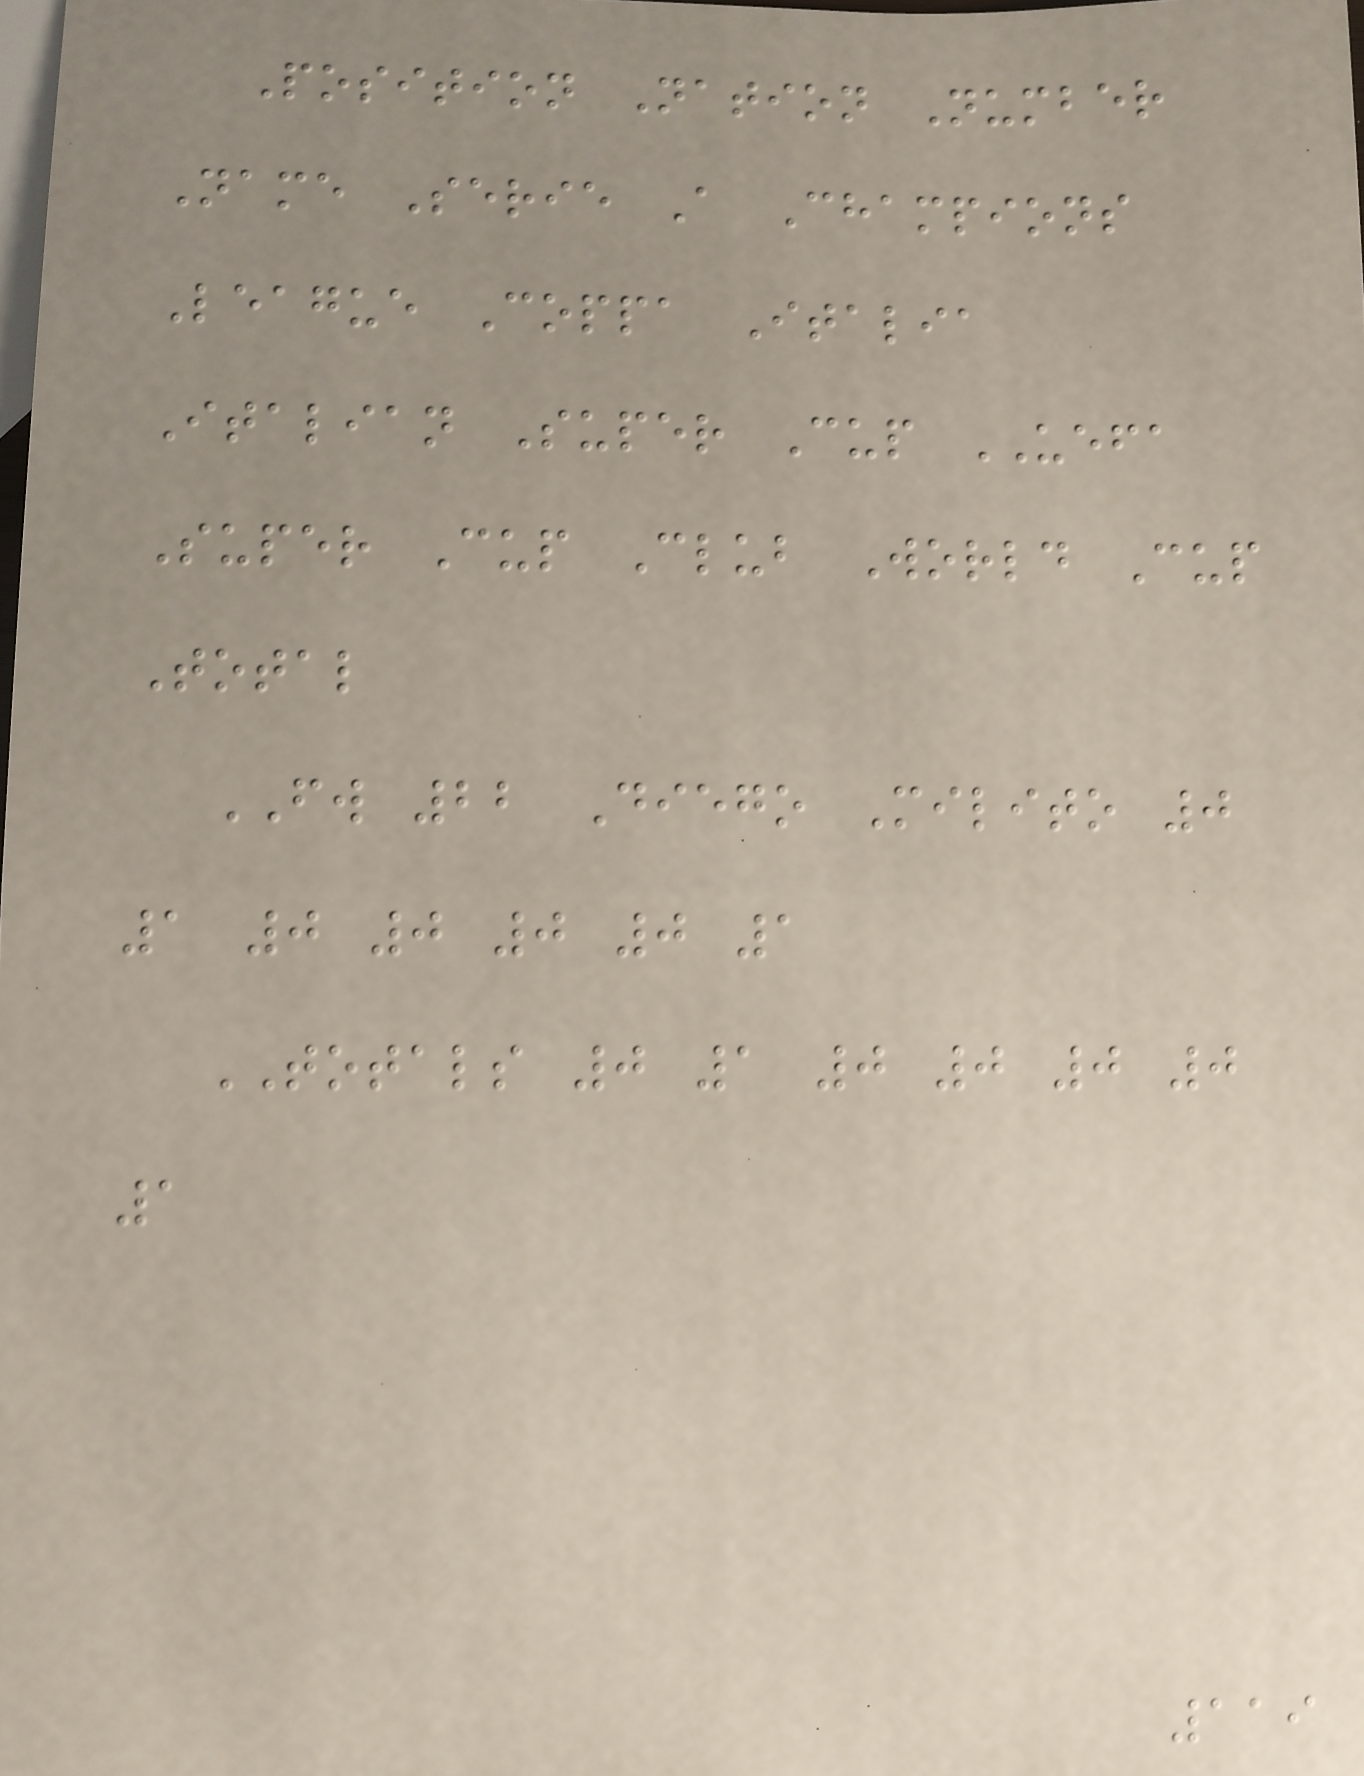Position Nation Number
Name Serie A Champions
League Coppa Italia
Italian Super Cup UEFA
Super Cup Club World Cup
Total
FW 22 Diego Milito 0
1 0 0 0 0 1
TOTALS 0 1 0 0 0 0
1
119
